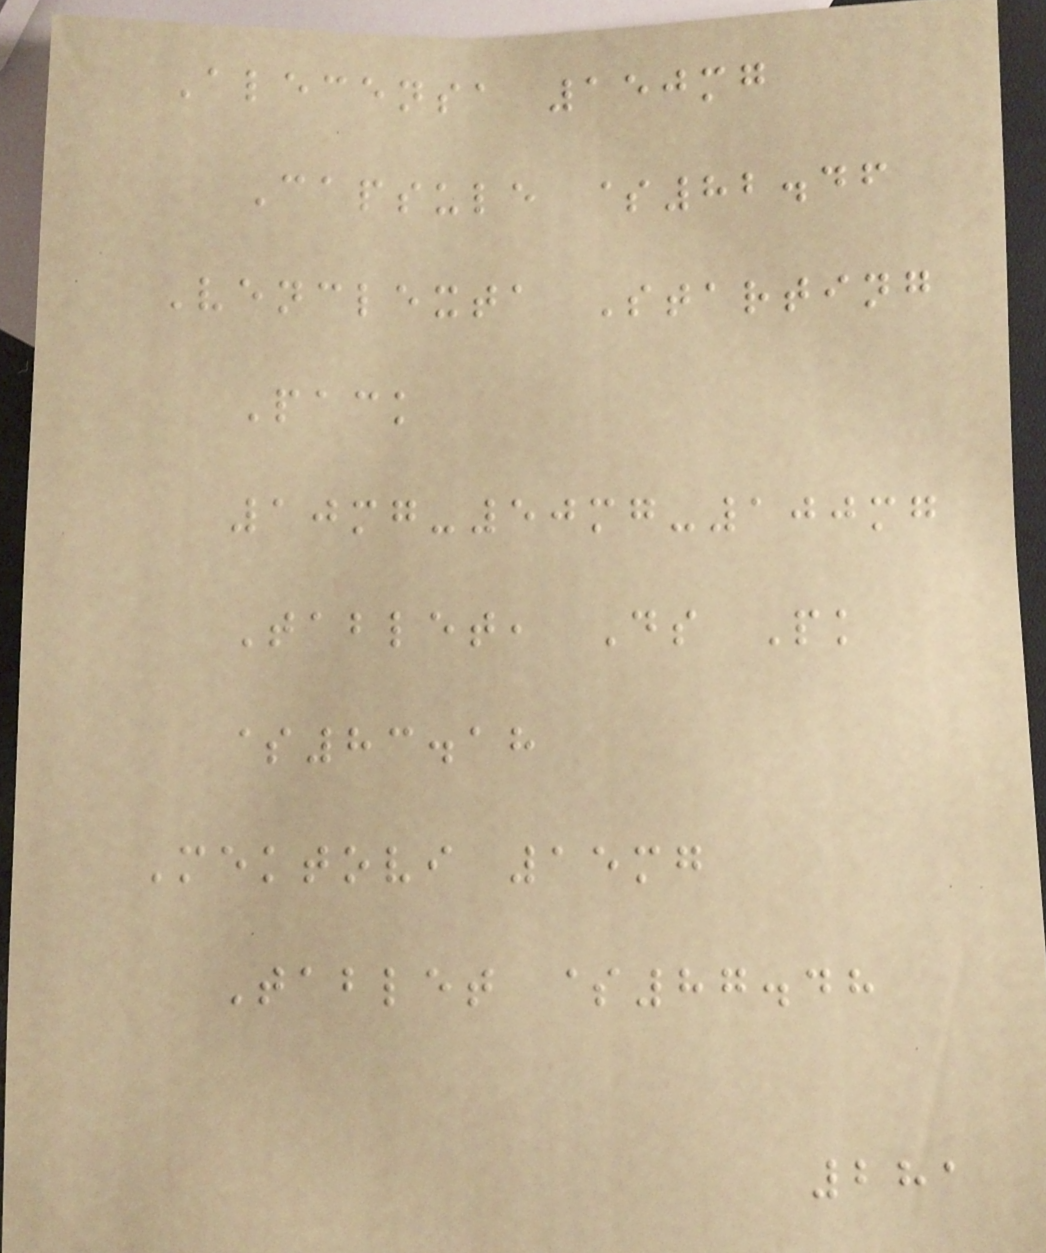Alecensa 150mg
Capsule $82.46
Venclexta Starting
Pack
10mg-50mg-100mg
Tablet, Ds Pk
$83.18
Mektovi 15mg
Tablet $87.48
281
